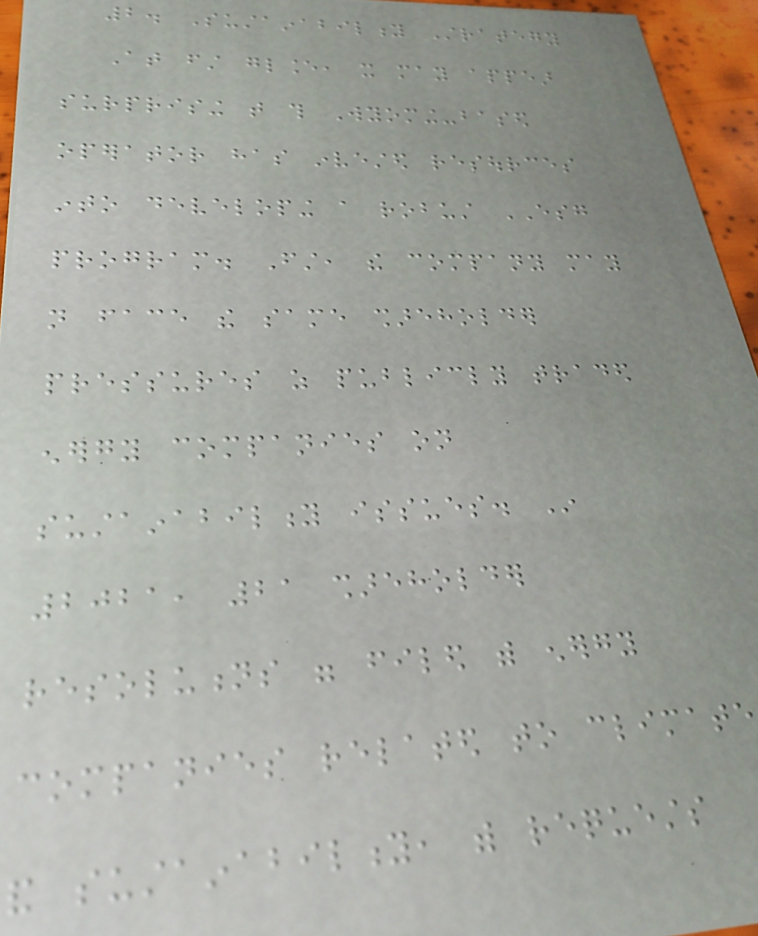2. Sustainability Strategy
At first glance, it may appear
surprising that this Wyoming-based
operator has invested resources
into developing a robust ESG
program. First, the company may
not face the same shareholder
pressures as publicly traded
energy companies on
sustainability issues. In
2021, 21 shareholder
resolutions were filed with energy
companies related to climate
and sustainability, with requests
